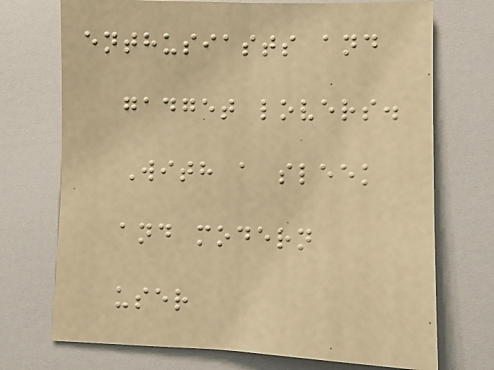enthusiasts and
gadget lovers.
With a sleek
and modern
user
